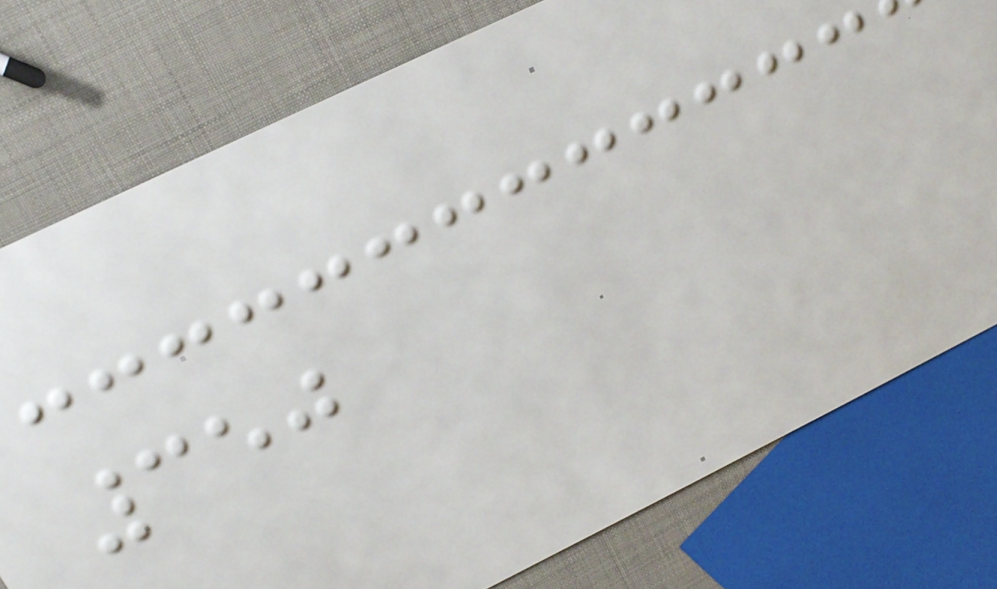350
